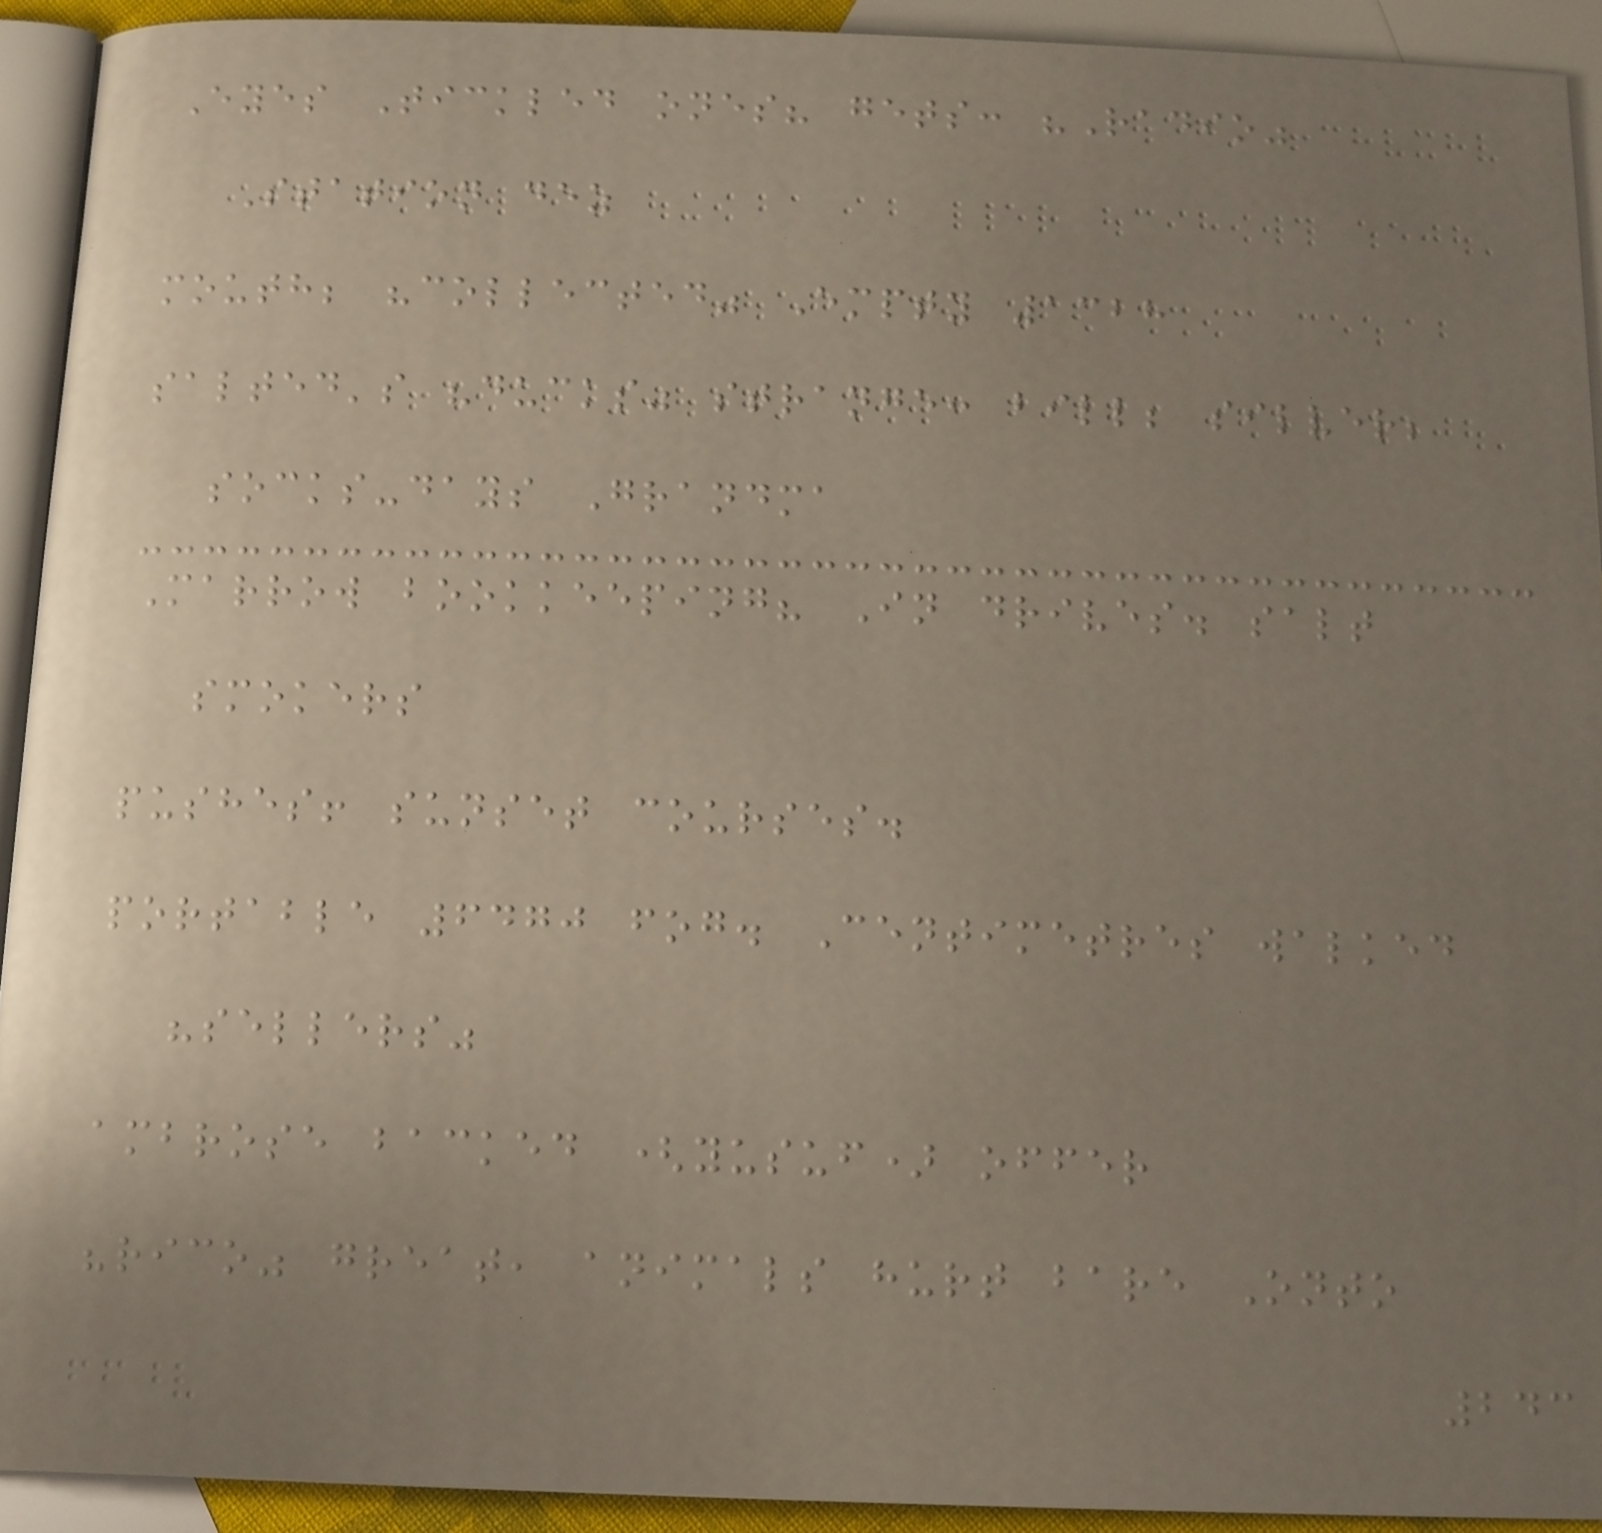Eyes Tickled ones? gets: "Radio"
Station dez
mouth; "collected" Empty 1328
salted's "ducks" strange: bill; silver;
socks-days Grandma
Marrow bookkeeping? In drives. salt
smokers
pushes! sunset courses.
portable 6470 fog. Centimetres walked
"sellers"
ambrose backed (yusuf) offer
"rico" great, animals hurt bare Onto
243
